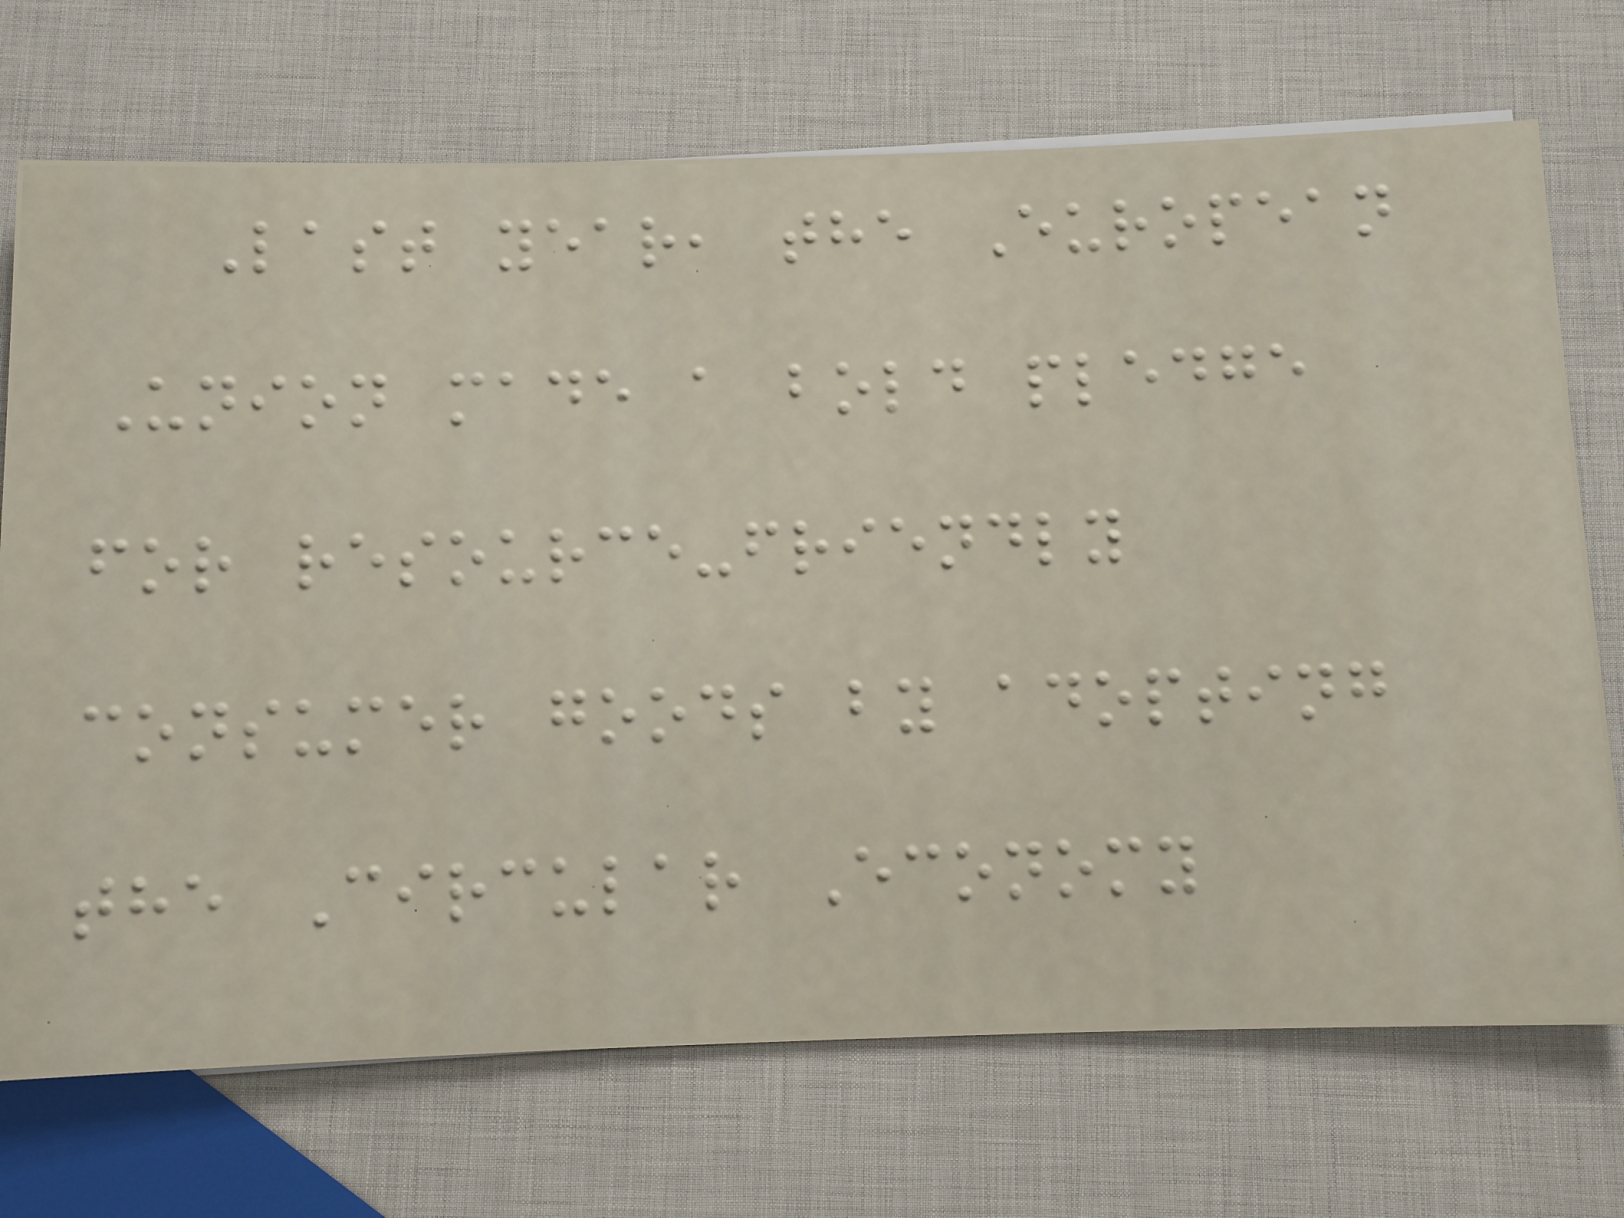Last year, the European
Union made a bold pledge
for resource-friendly
consumer goods by adopting
the Circular Economy
